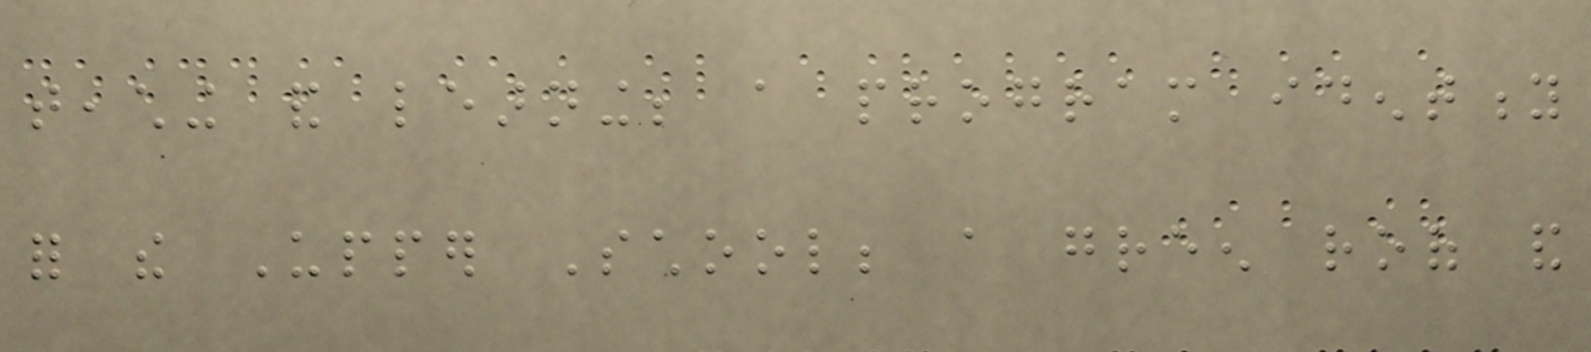teaching and learning; a program identity
for the Upper School; a green roof and
